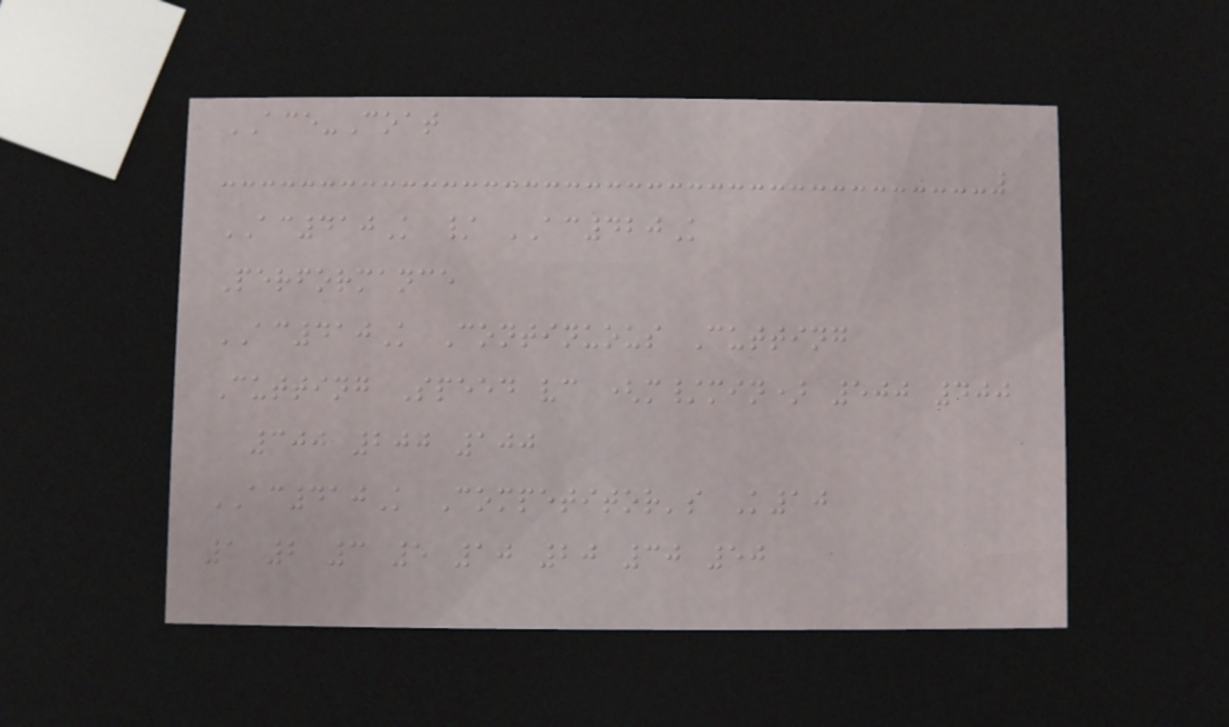ACE-Coat
AC410K / AC420K
Performance
AC410K Continuous Cutting
Cutting Speed vc (m/min) 500 400
300 200 100
AC410K Competitor's K10
1 2 3 5 10 20 30 50
